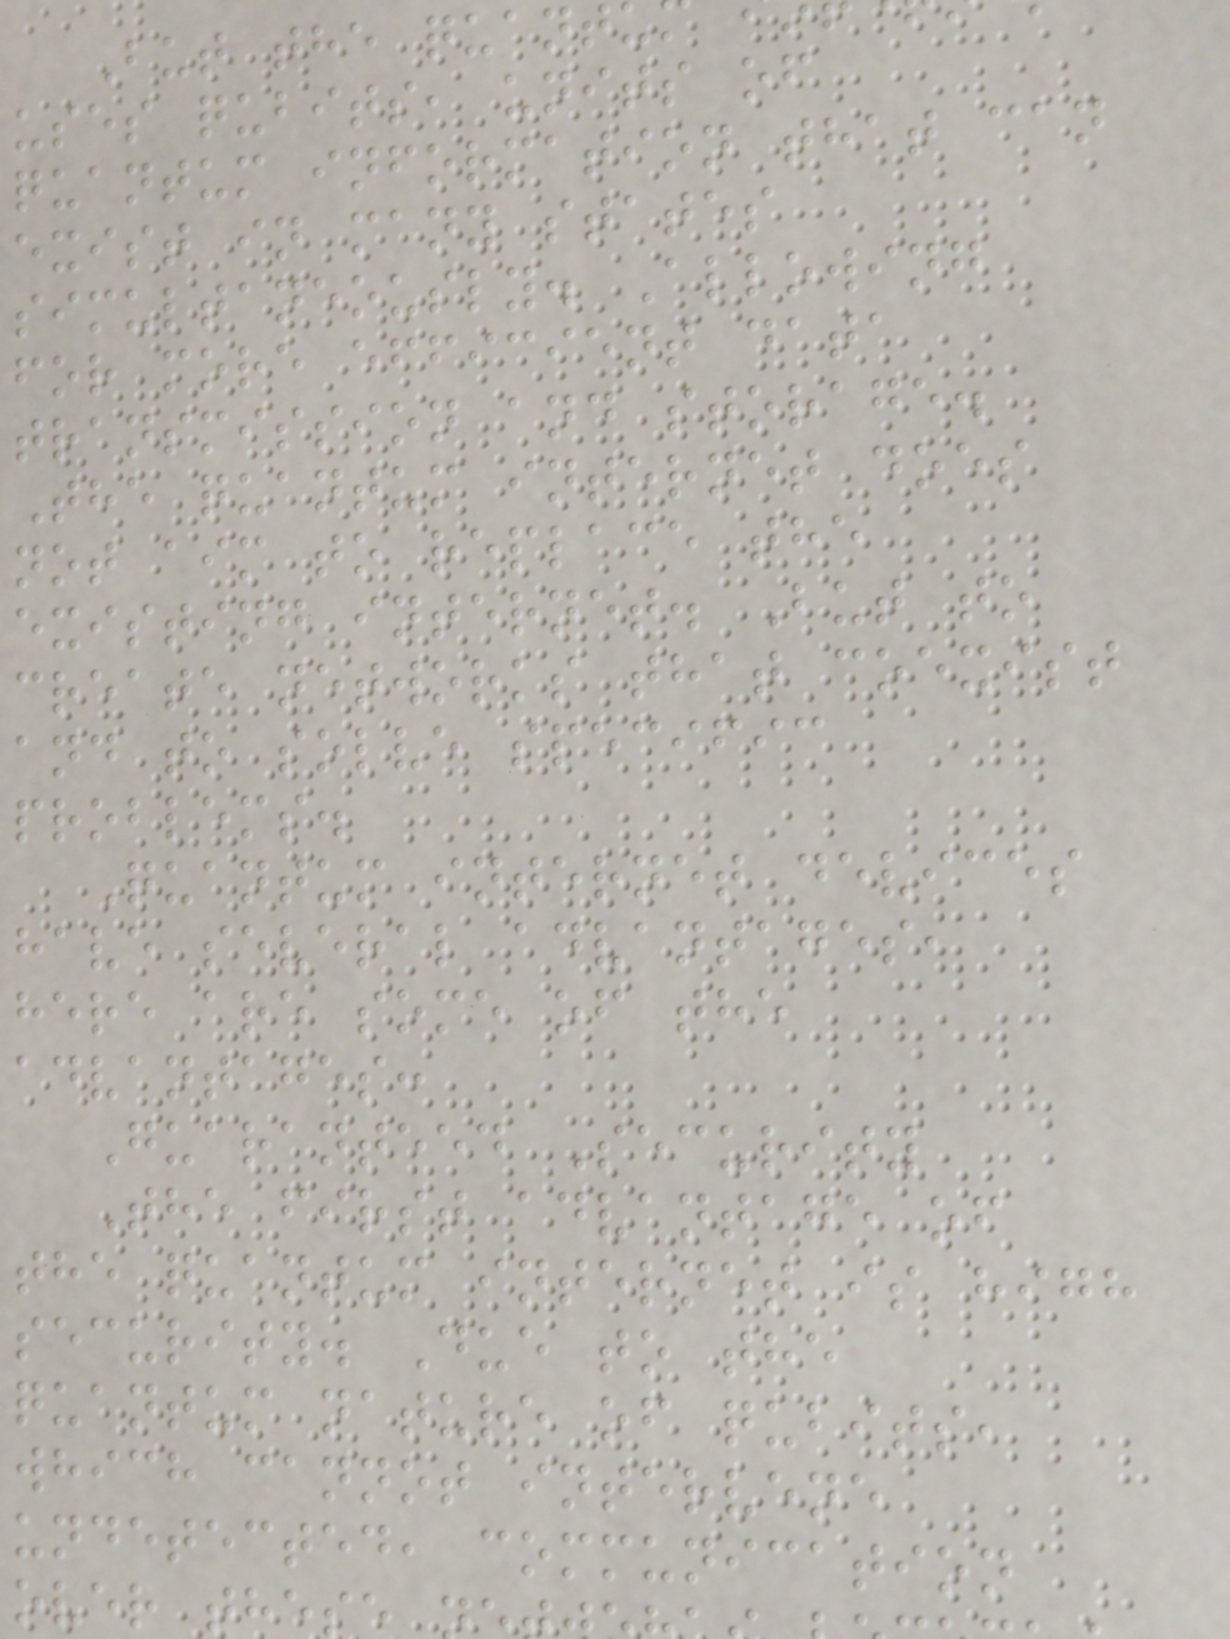But the quant
uses qubits, units of
quantum information that can
exist in many states
simultaneously. Allowing
for more efficient data
transmission and storage.
The quantum internet does
not aim to replace the
existing internet. But to
create networks that coexist
and to solve specific
problems.
Quantum internet devices
have several advantages,
here are some of the
advantages:
Guaranteed Security
The first advantage of
the quantum internet is high
security. Due to the
quantum nature of qubits,
which cannot intervene
undetected, communication
over thes
